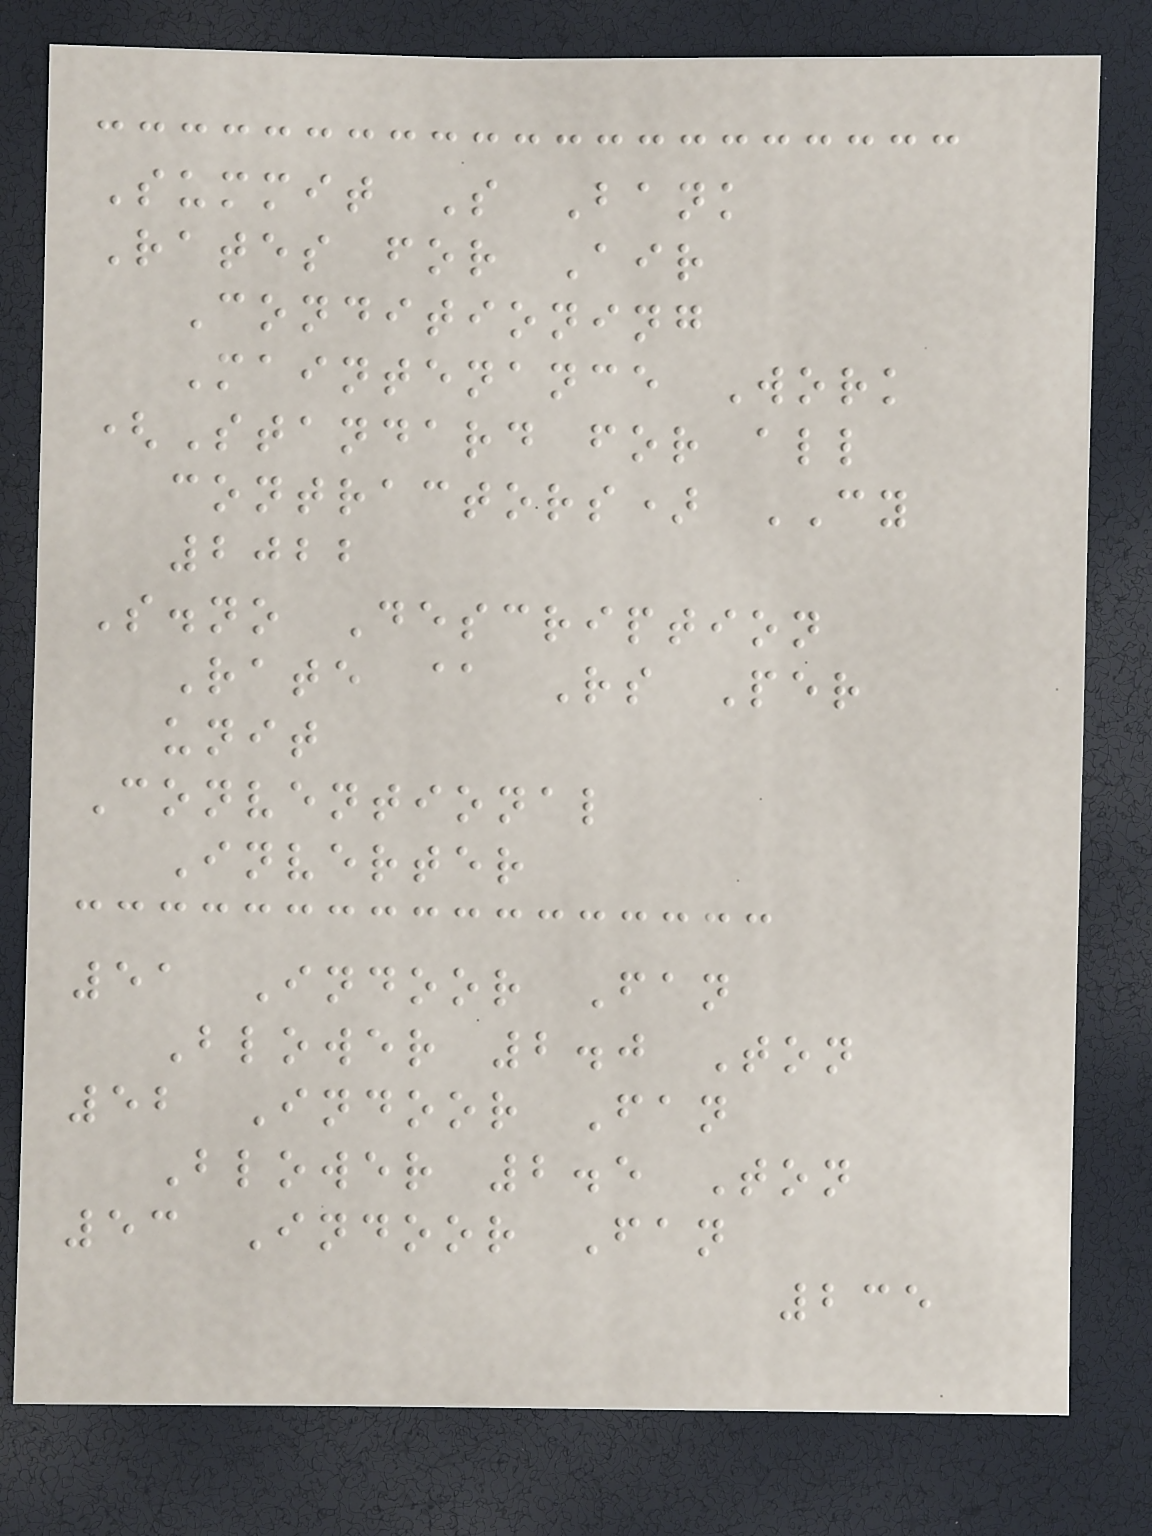Summit S Bank
Rates for Air
Conditioning
Maintenance Work
(Standard for all
contractors) CY
2022
S.no Description
Rate @ Rs Per
unit
Conventional
Inverter
51 Indoor Fan
Blower 2.0 Ton
52 Indoor Fan
Blower 2.5 Ton
53 Indoor Fan
235
